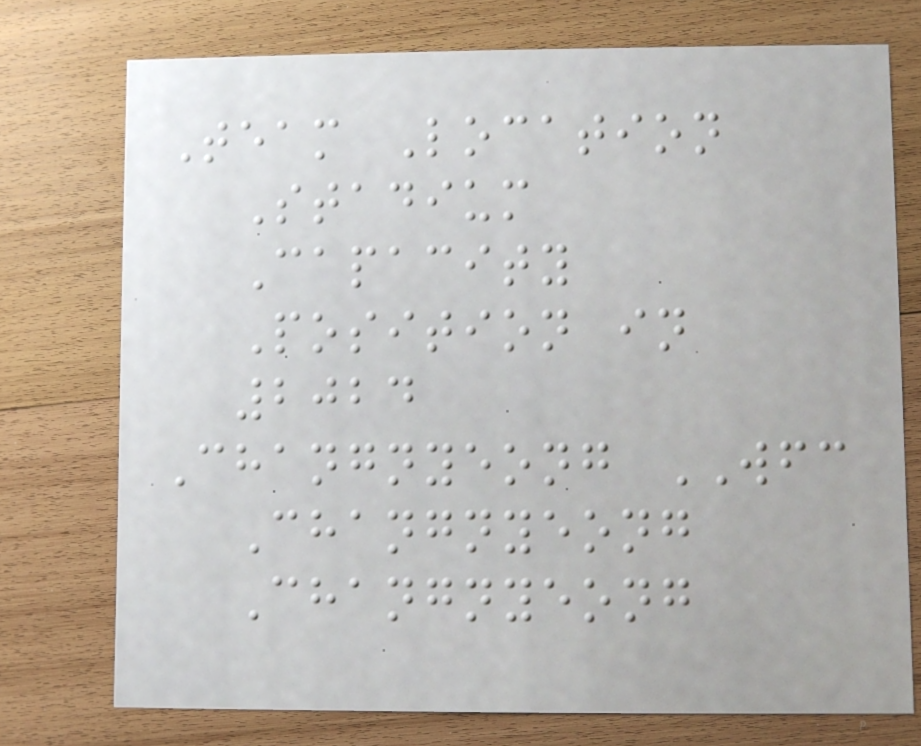Team Location
Stadium
Capacity
Position in
2024
Changnyeong WFC
Changnyeong
Changnyeong
